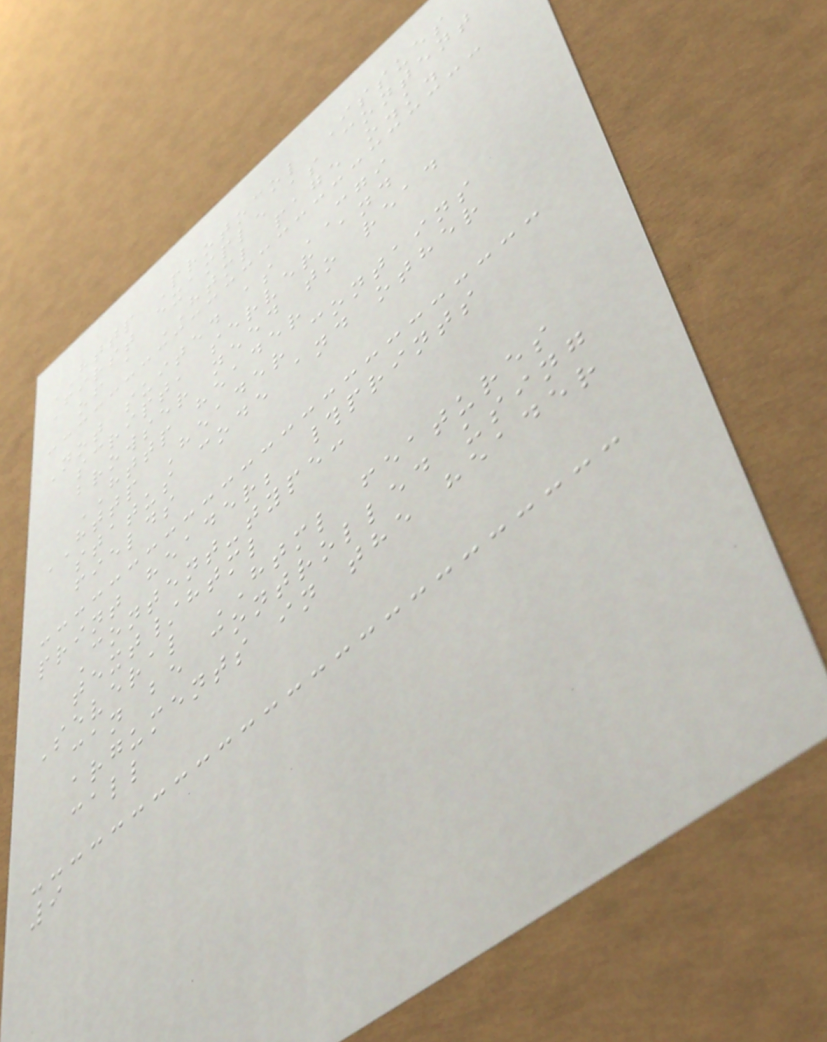HTTP Protocol Issues
First example as content
of a HTML page o.k.
Not suited as CGI
script, server and
browser need to read
HTTP header
HTTP Header contains
status code and other
fields
print header; #prints
Content-type:
text/html
Several HTML features
can be controlled using
arguments in the header
call
9
